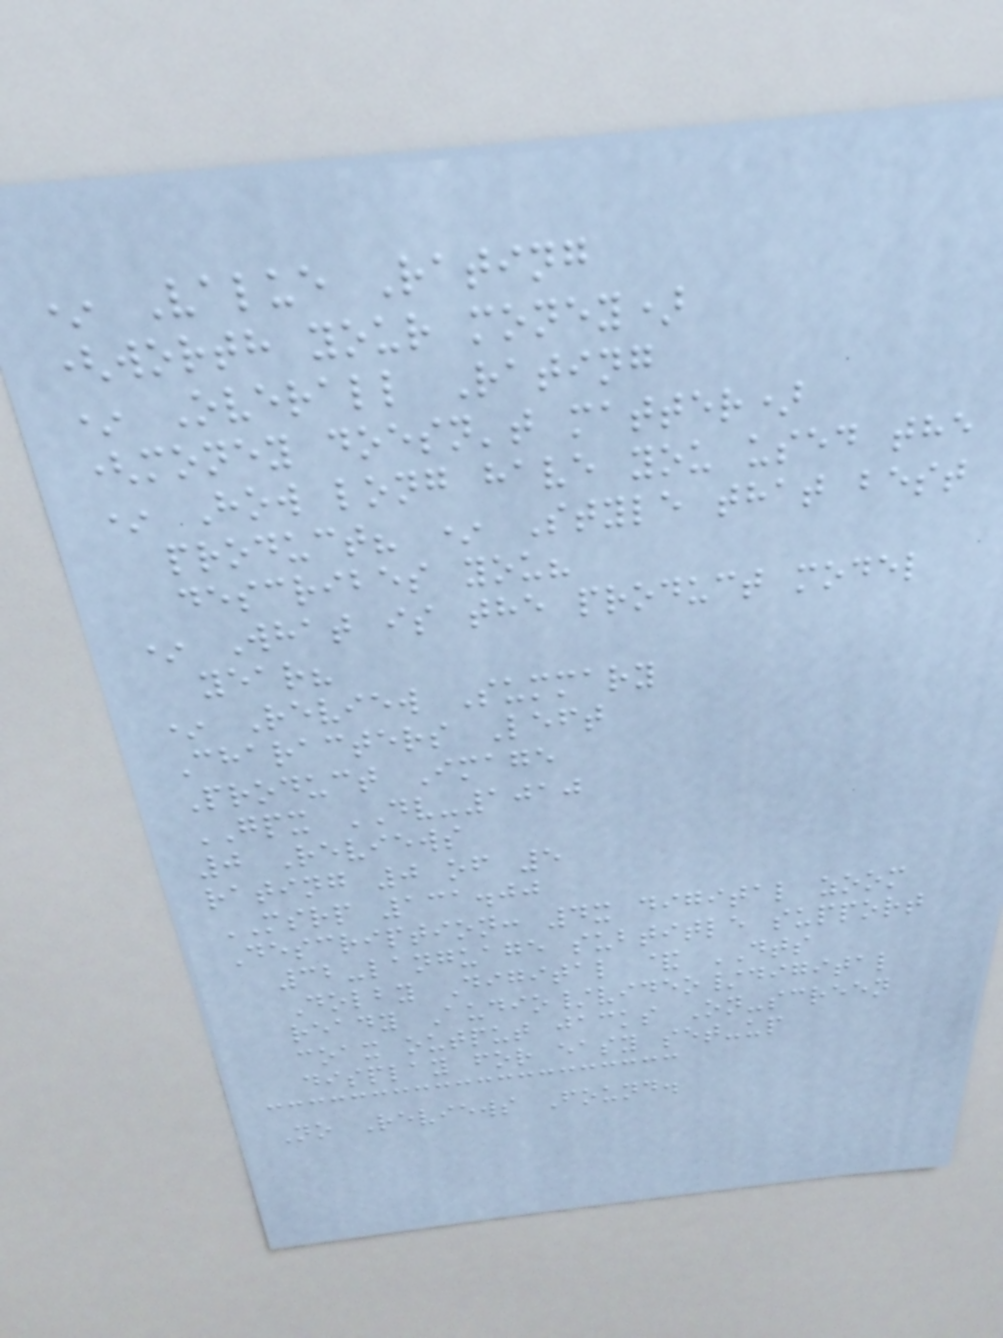* Value Rating
(worth your money)
* Overall Rating
(money doesn't matter)
* How long have you used the
product? * Style that best
describes you?
* What is the product model
year?
* Review Summary
Characters Left
Product Image
GPX DV-1010
0 Reviews
rating 0 of 5
MSRP 131.00
Description: 4x digital zoom
32-language subtitle support
Dolby Digital & DTS
ready Audio/video/digital
coax output jacks On-screen
display for easy set-up
No Reviews Found.
